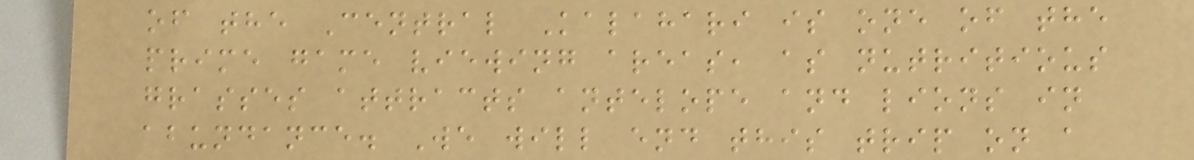of the Central Kalahari is one of the
prime game viewing areas, as nutritious
grasses attracts antelope and lions in
abundance. We will end this trip on a
